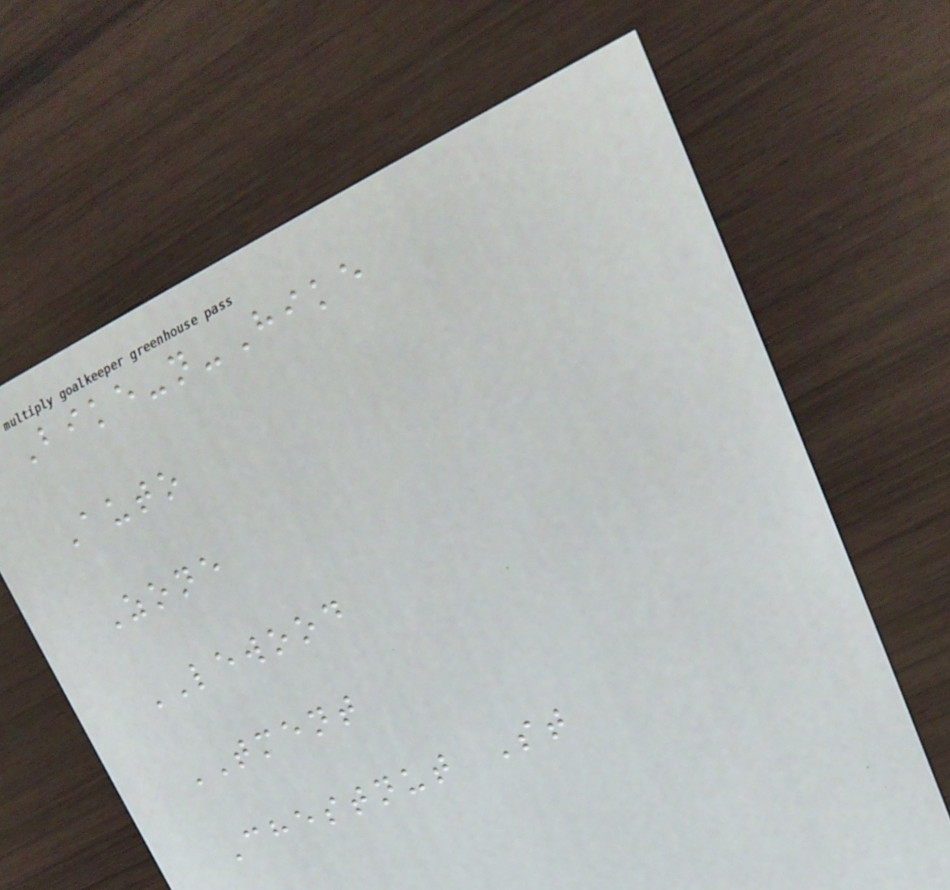Bike-n-Hike
Auto
Zone
LEWOOD
TMENT
Chestnut St
